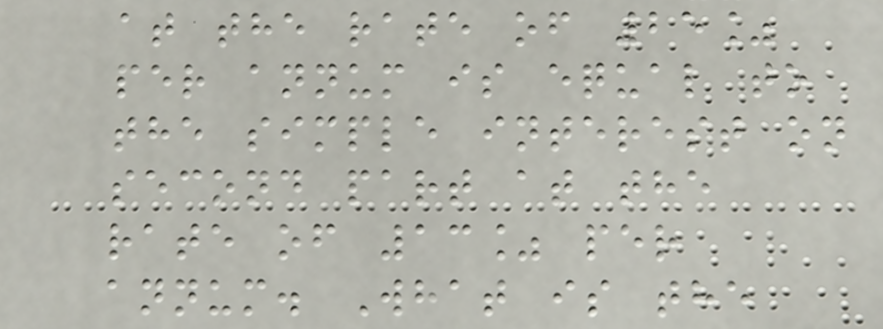at the rate of 25%
per annum is equal to
the simple interest on
second part at the
rate of 13% per
annum. What is the
